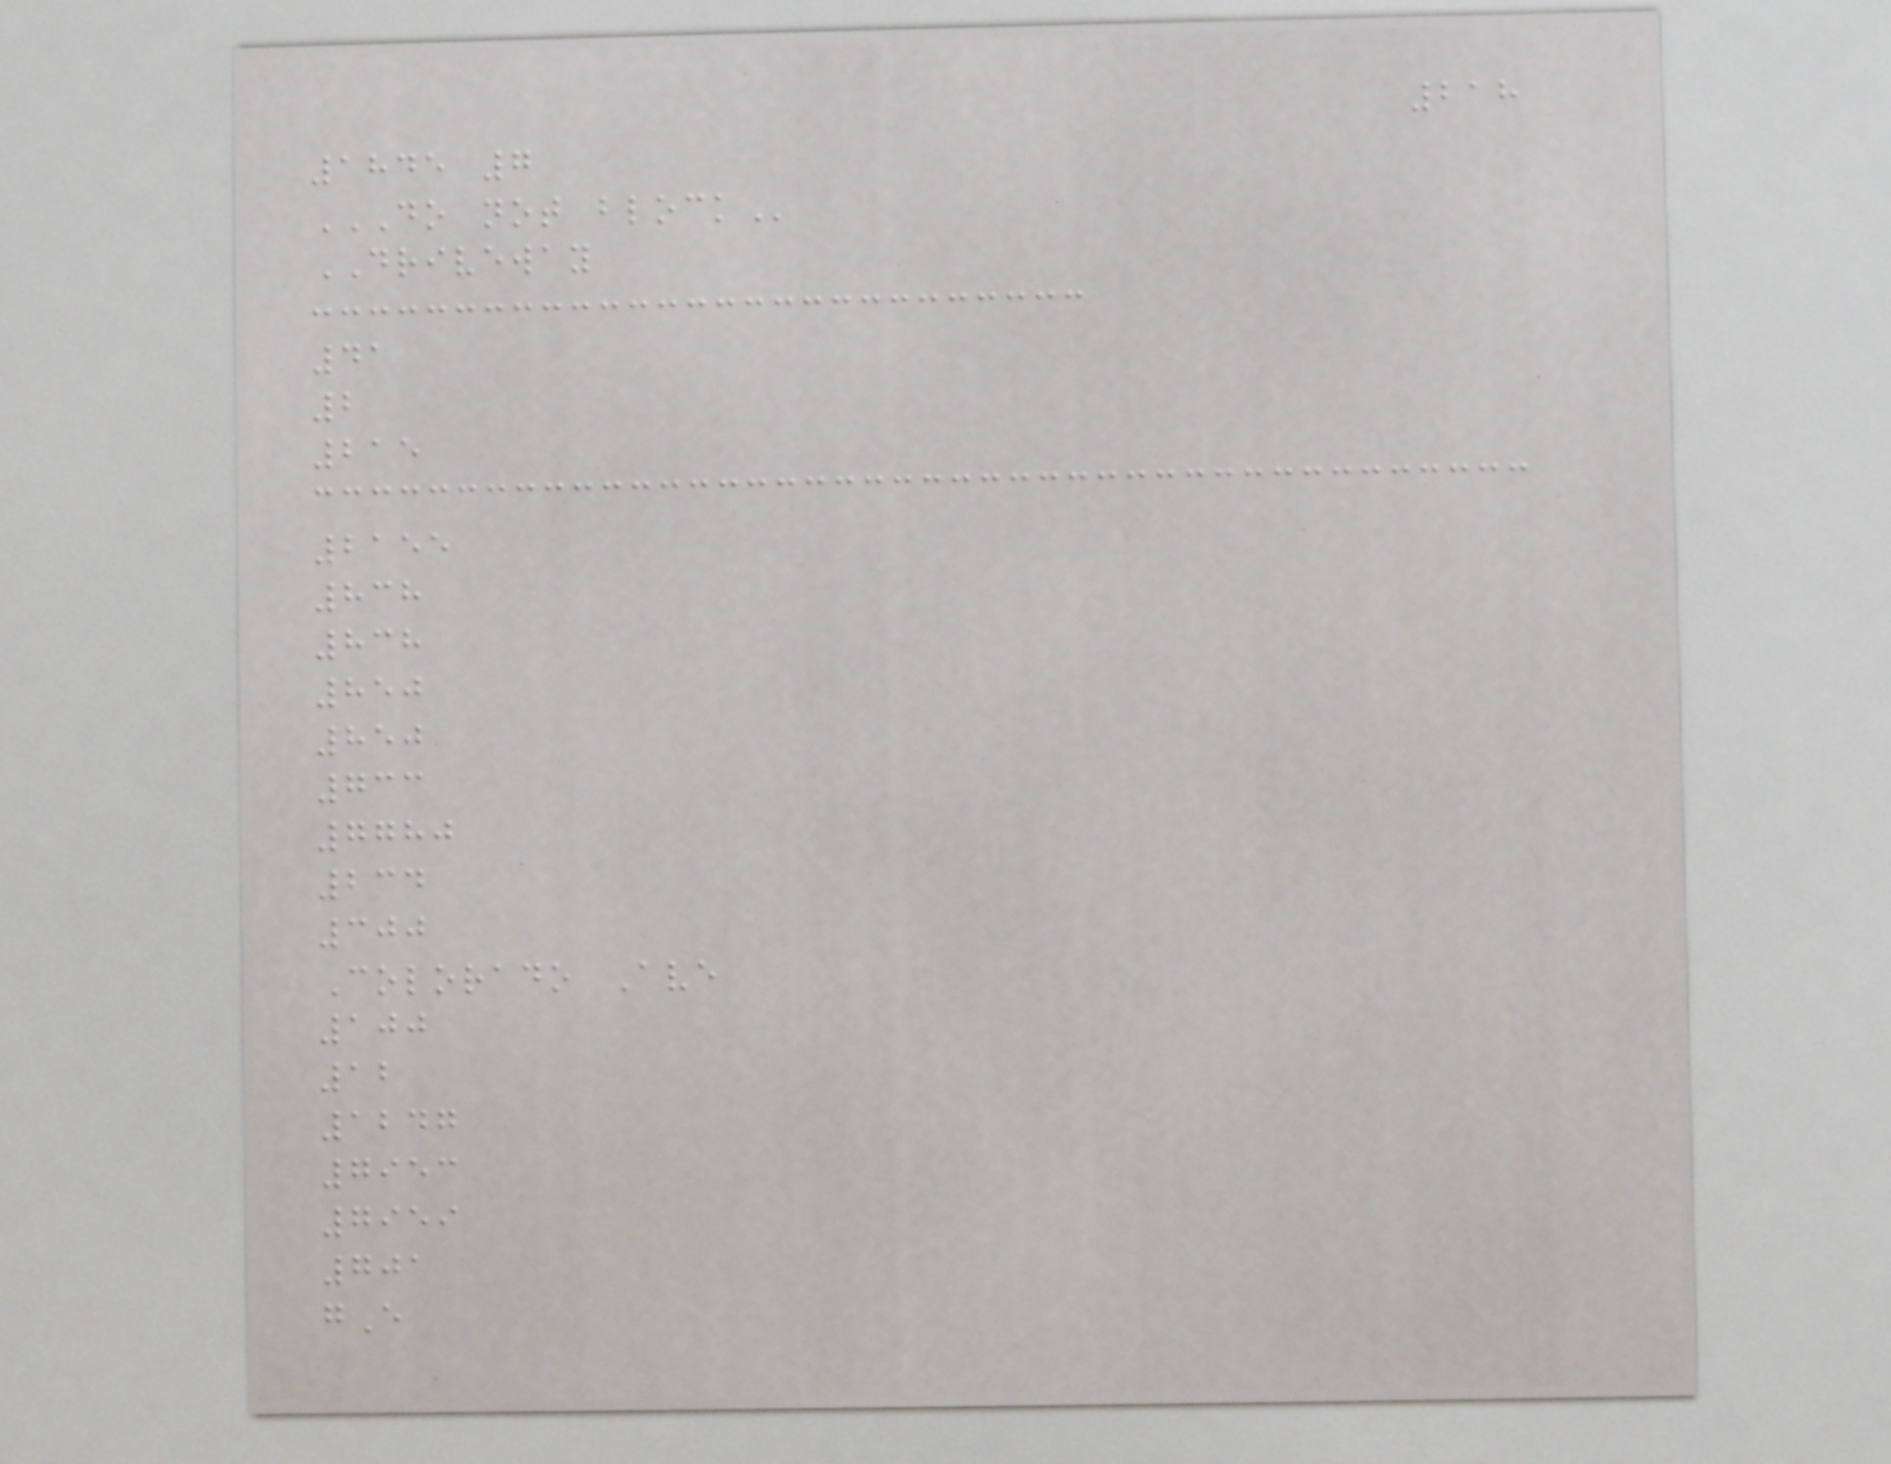218
1845 7
DO NOT BLOCK
DRIVEWAY
41
2
215
2155
838
838
850
850
733
7780
234
300
Colorado Ave
100
12
1247
7953
7959
701
gE
